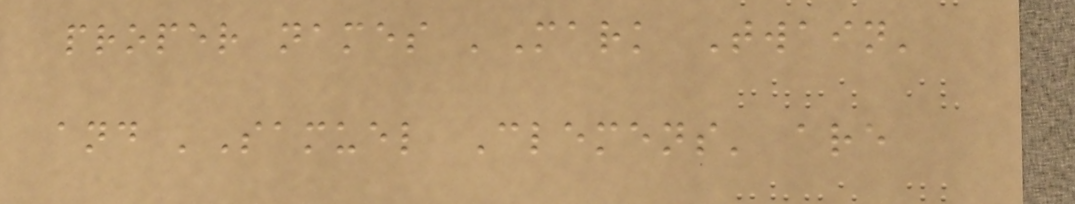proper names 'Mark Twain'
and 'Samuel Clemens' are
